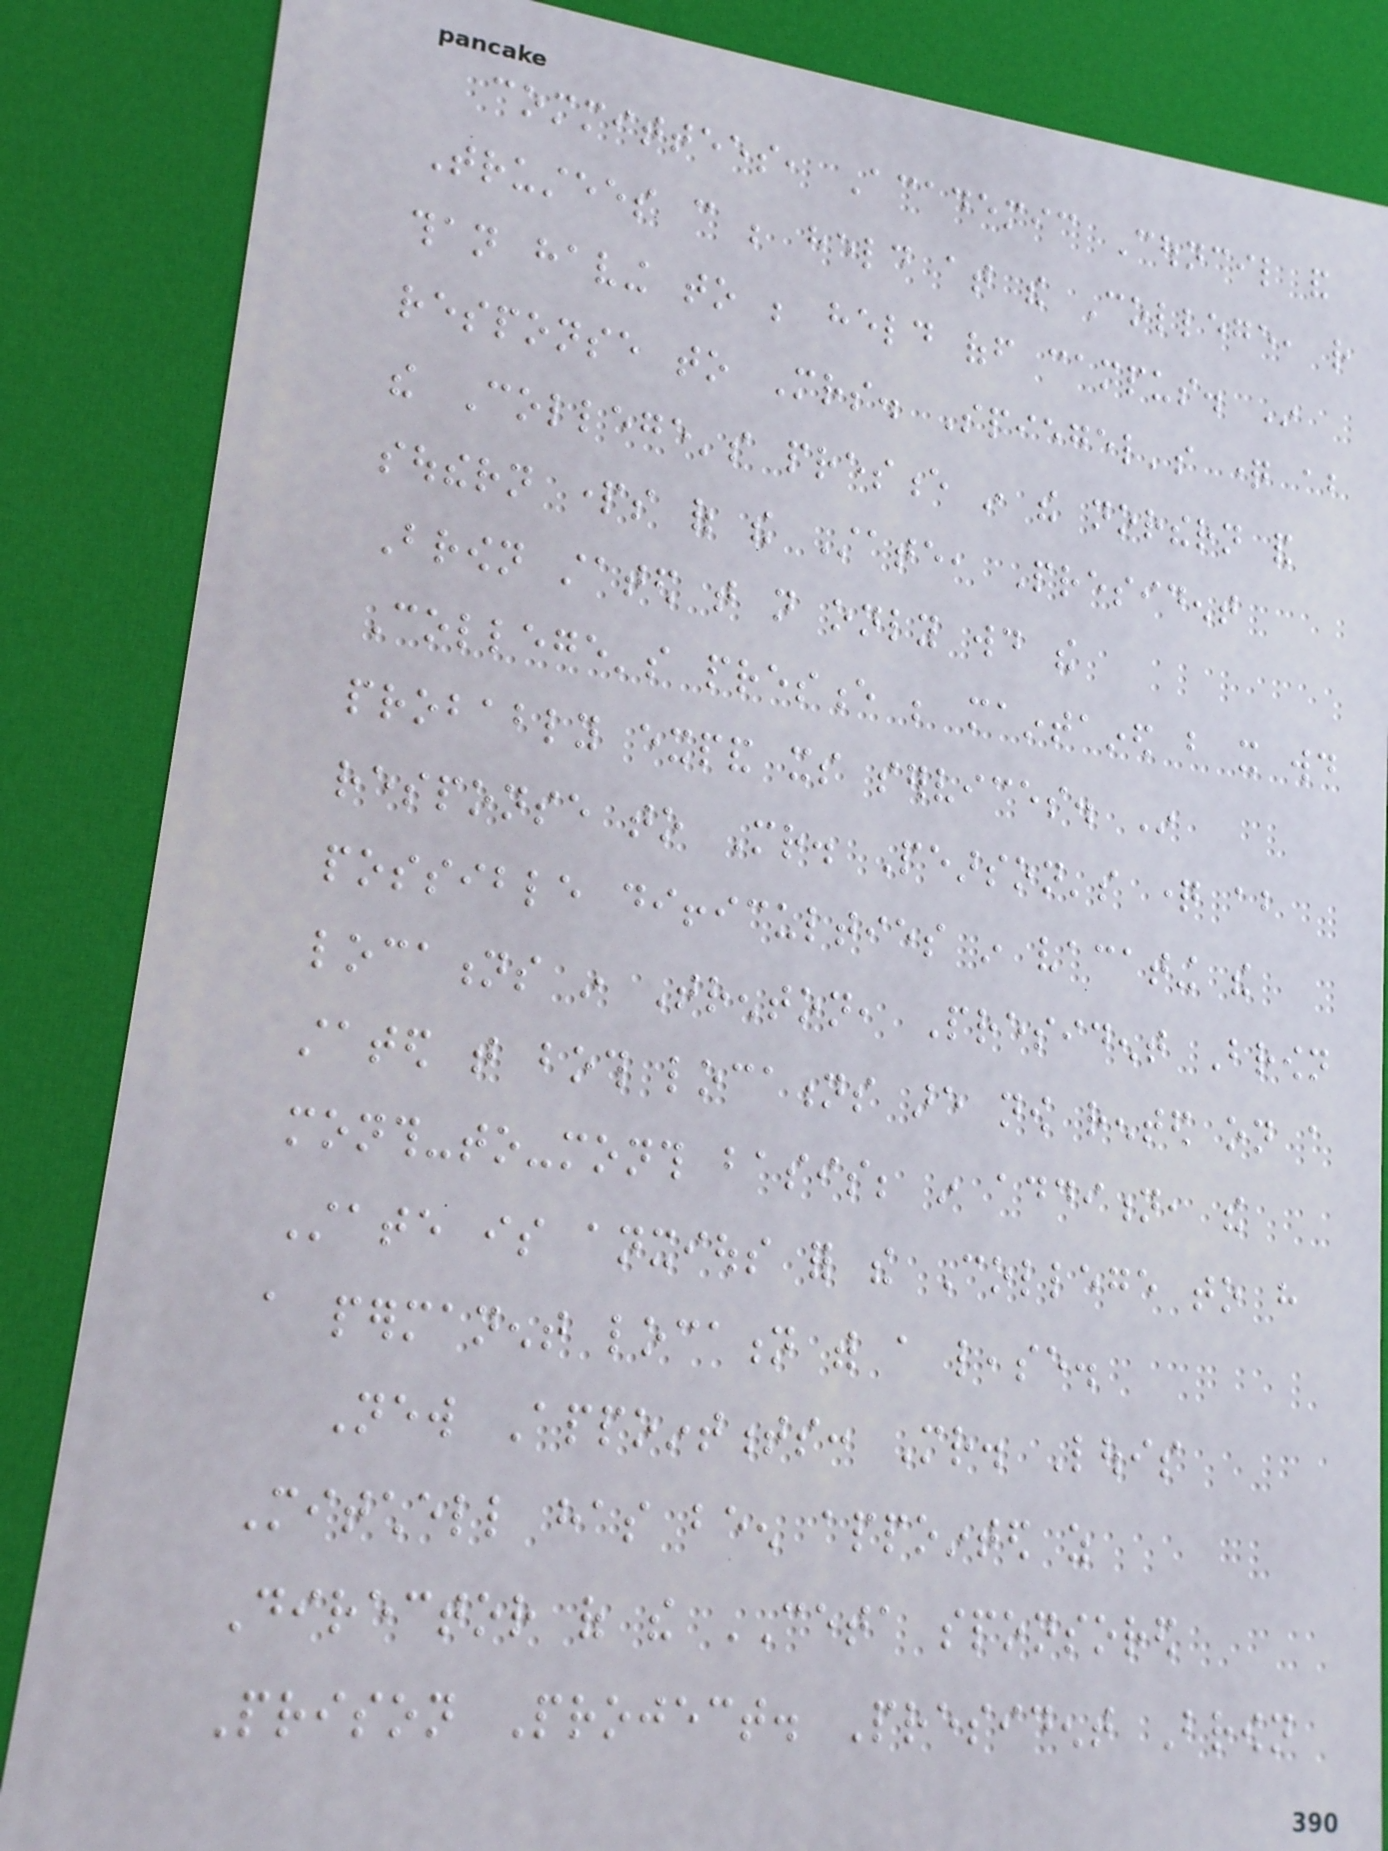committees, Academic Council and
Trustees can be held at the College, rather
than having to be held off campus. In
response to Mrs. Spiegel's question about
the College's presence in the northern and
southern parts of the State, President
Brown stated that not only would the
College's presence be maintained but it would
probably expand its services. In
response to Mr. Pearson's question about
possible difficulties in vacating the
locations in Trenton, President Brown
stated that both locations are now rented on a
month-to-month basis; in addition, the
State is anxious for the College to have
a permanent location with a lease.
New Appointments: Mr. Louis
Mitchell has been appointed as
Director of the CETA sponsored
Prison Project. President Brown
